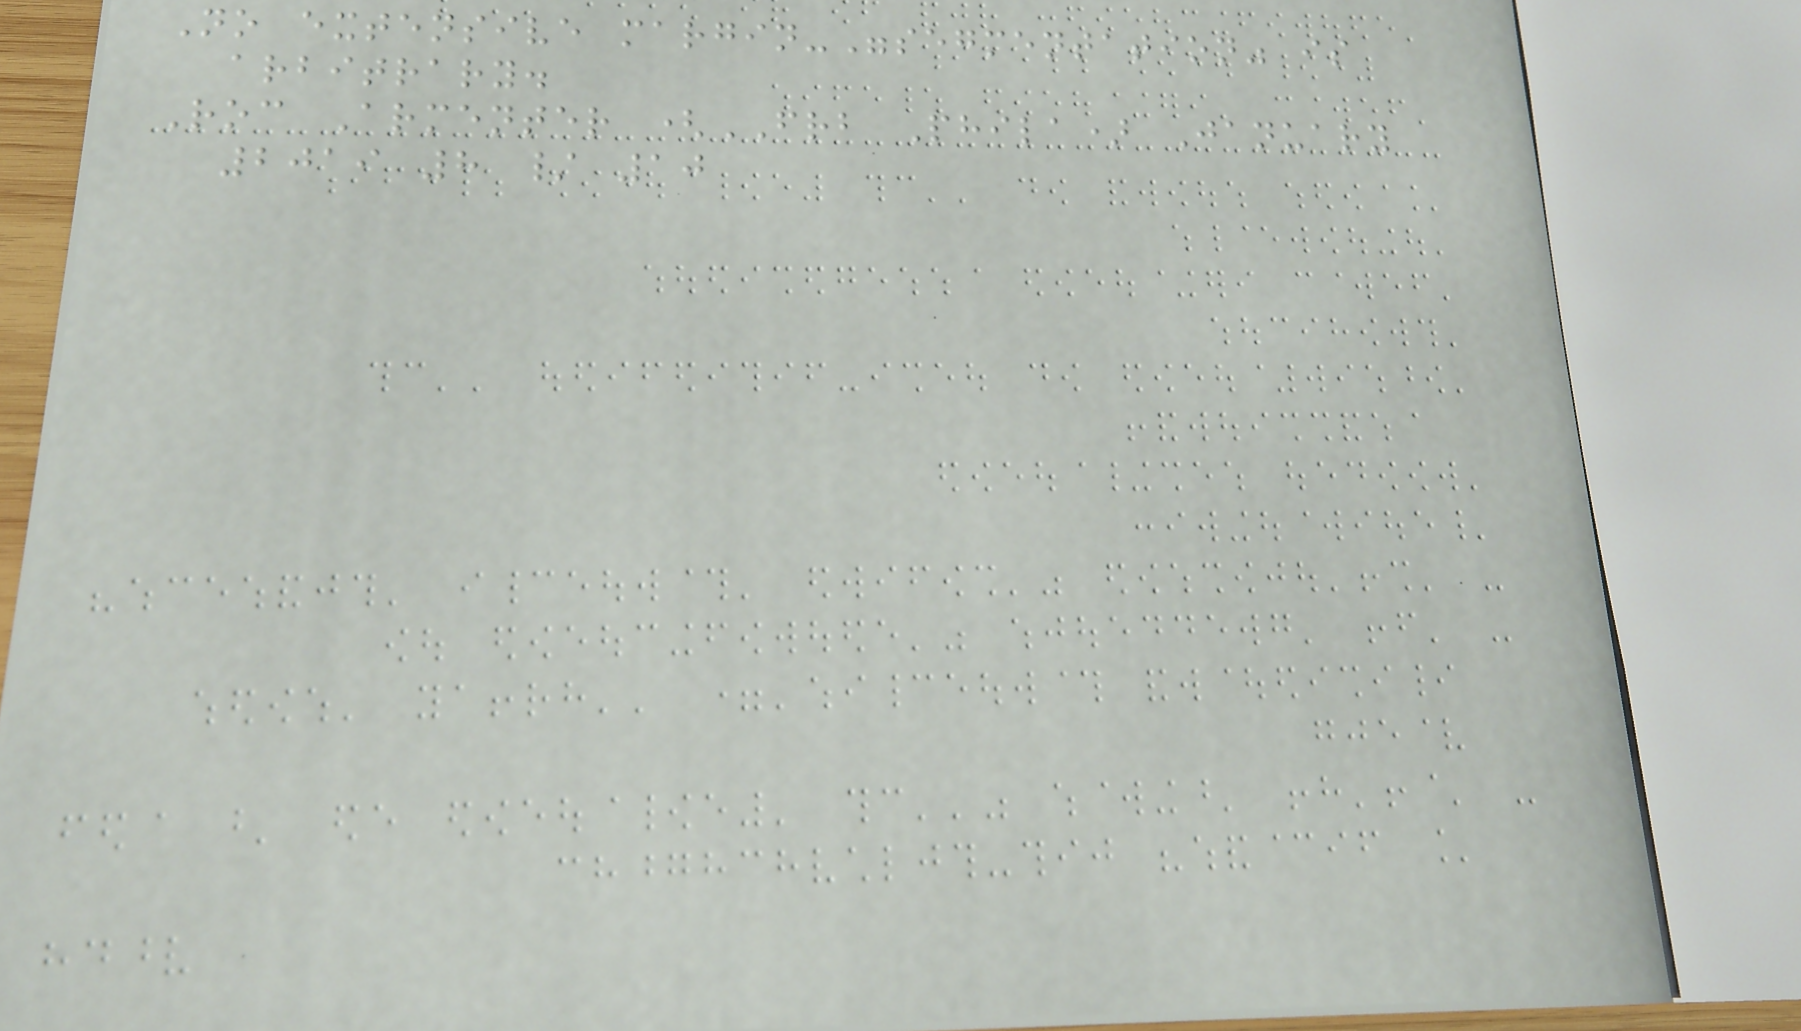No extensive margin-"segmentation" is
arbitrary.
Roc Armenter (FRB Phila) January
2019 8 / 10
